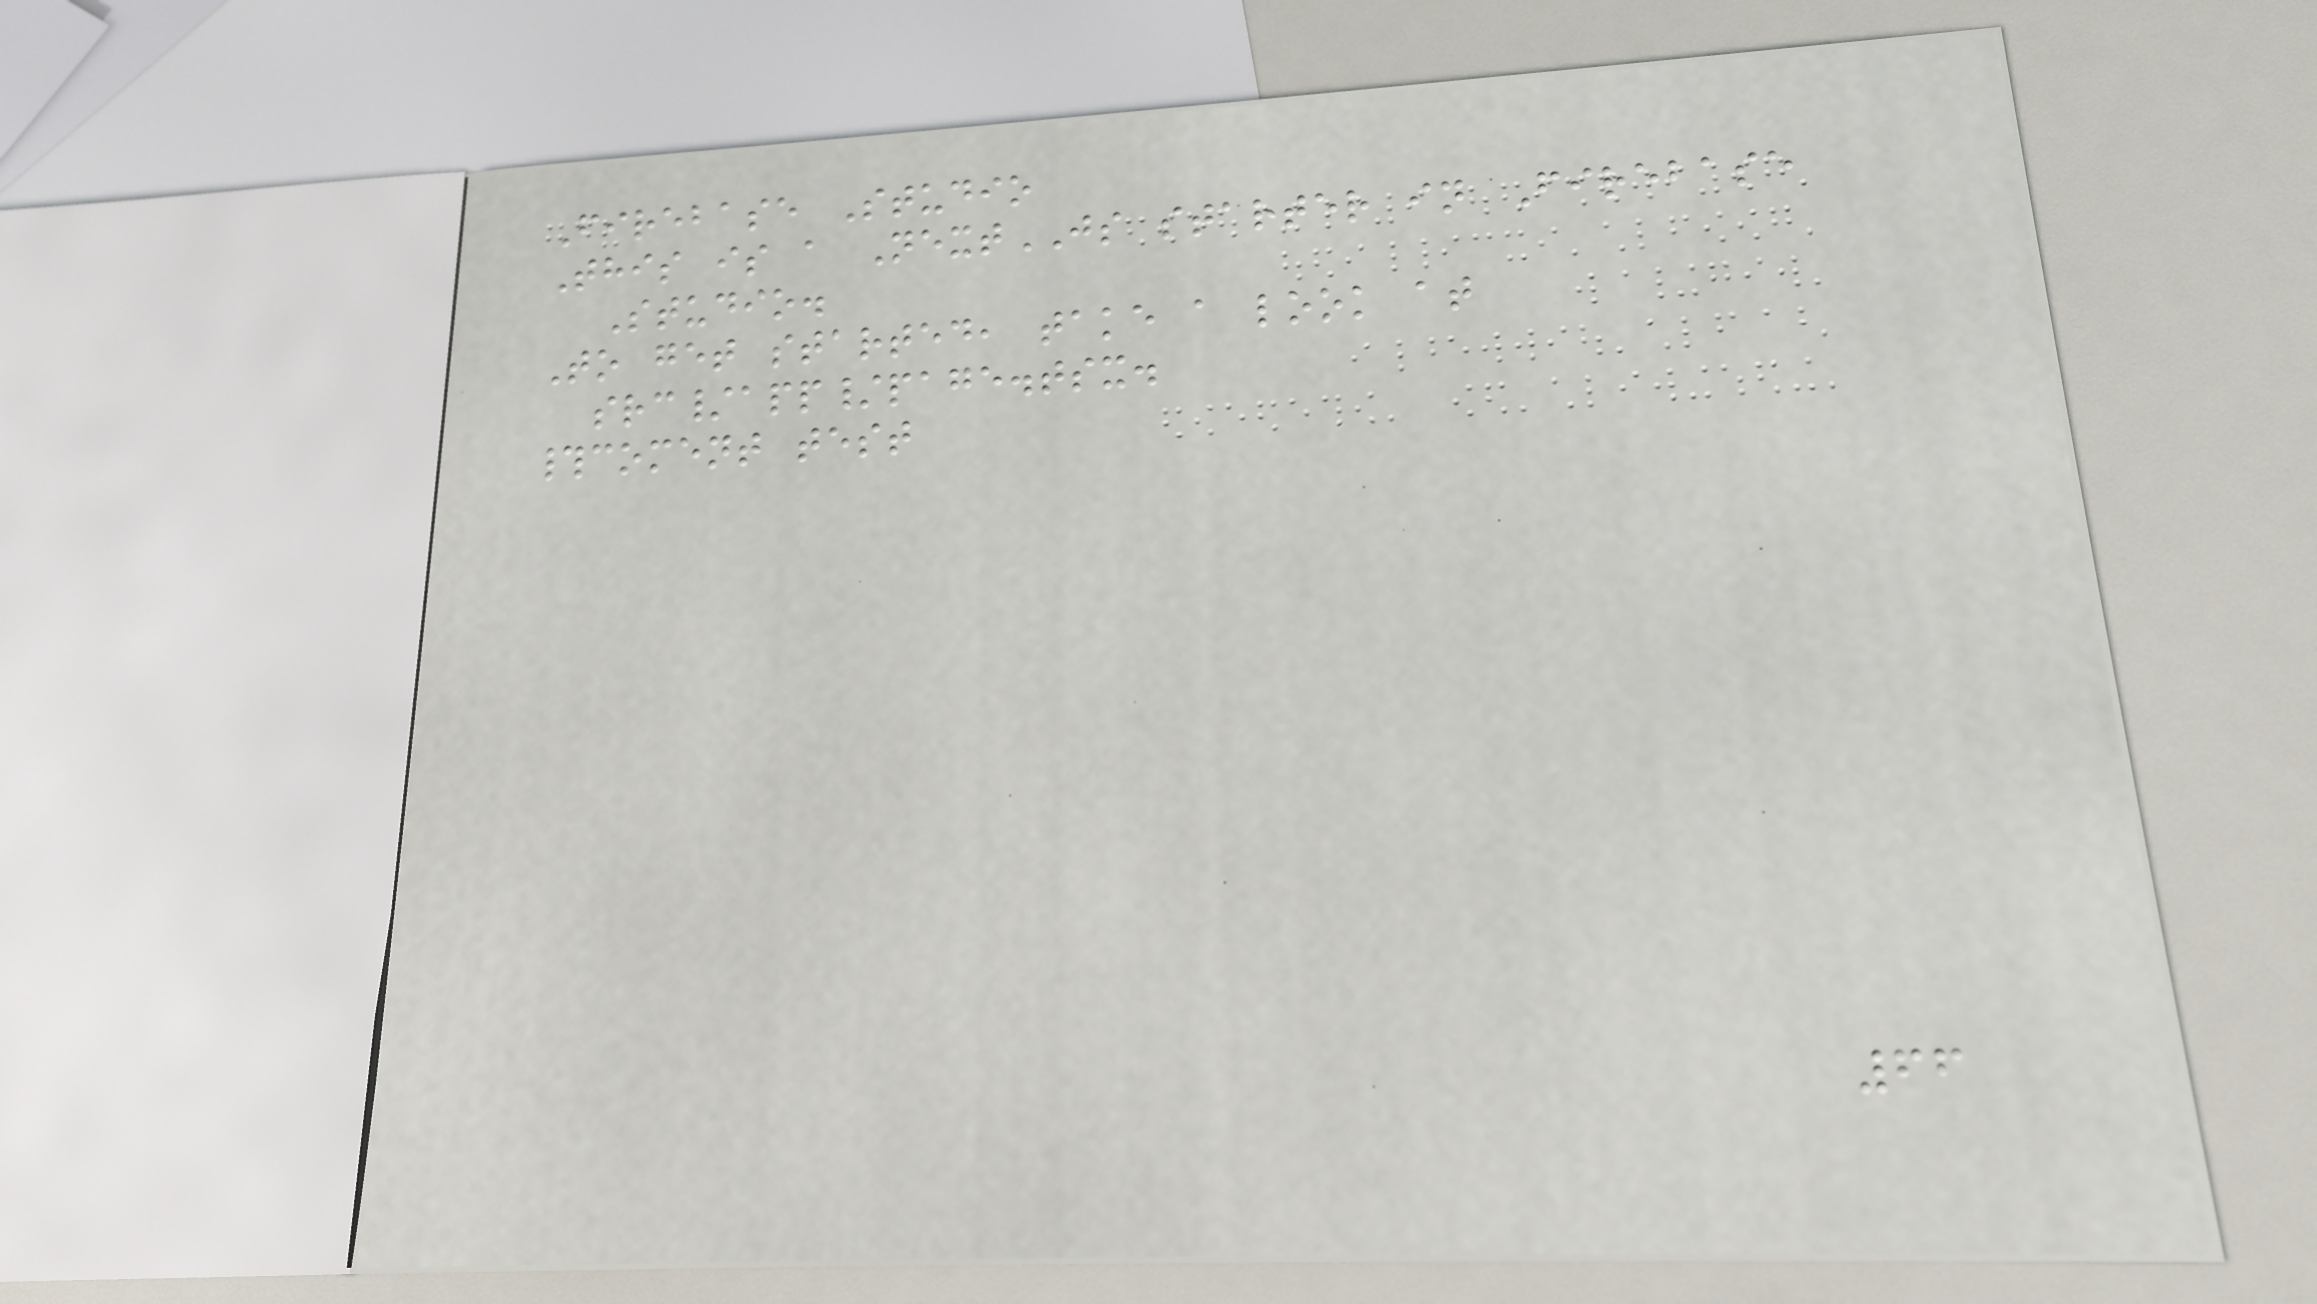Firebase Studio
This is a NextJS starter in Firebase
Studio.
To get started, take a look at
src/app/page.tsx.
#coment test
66
